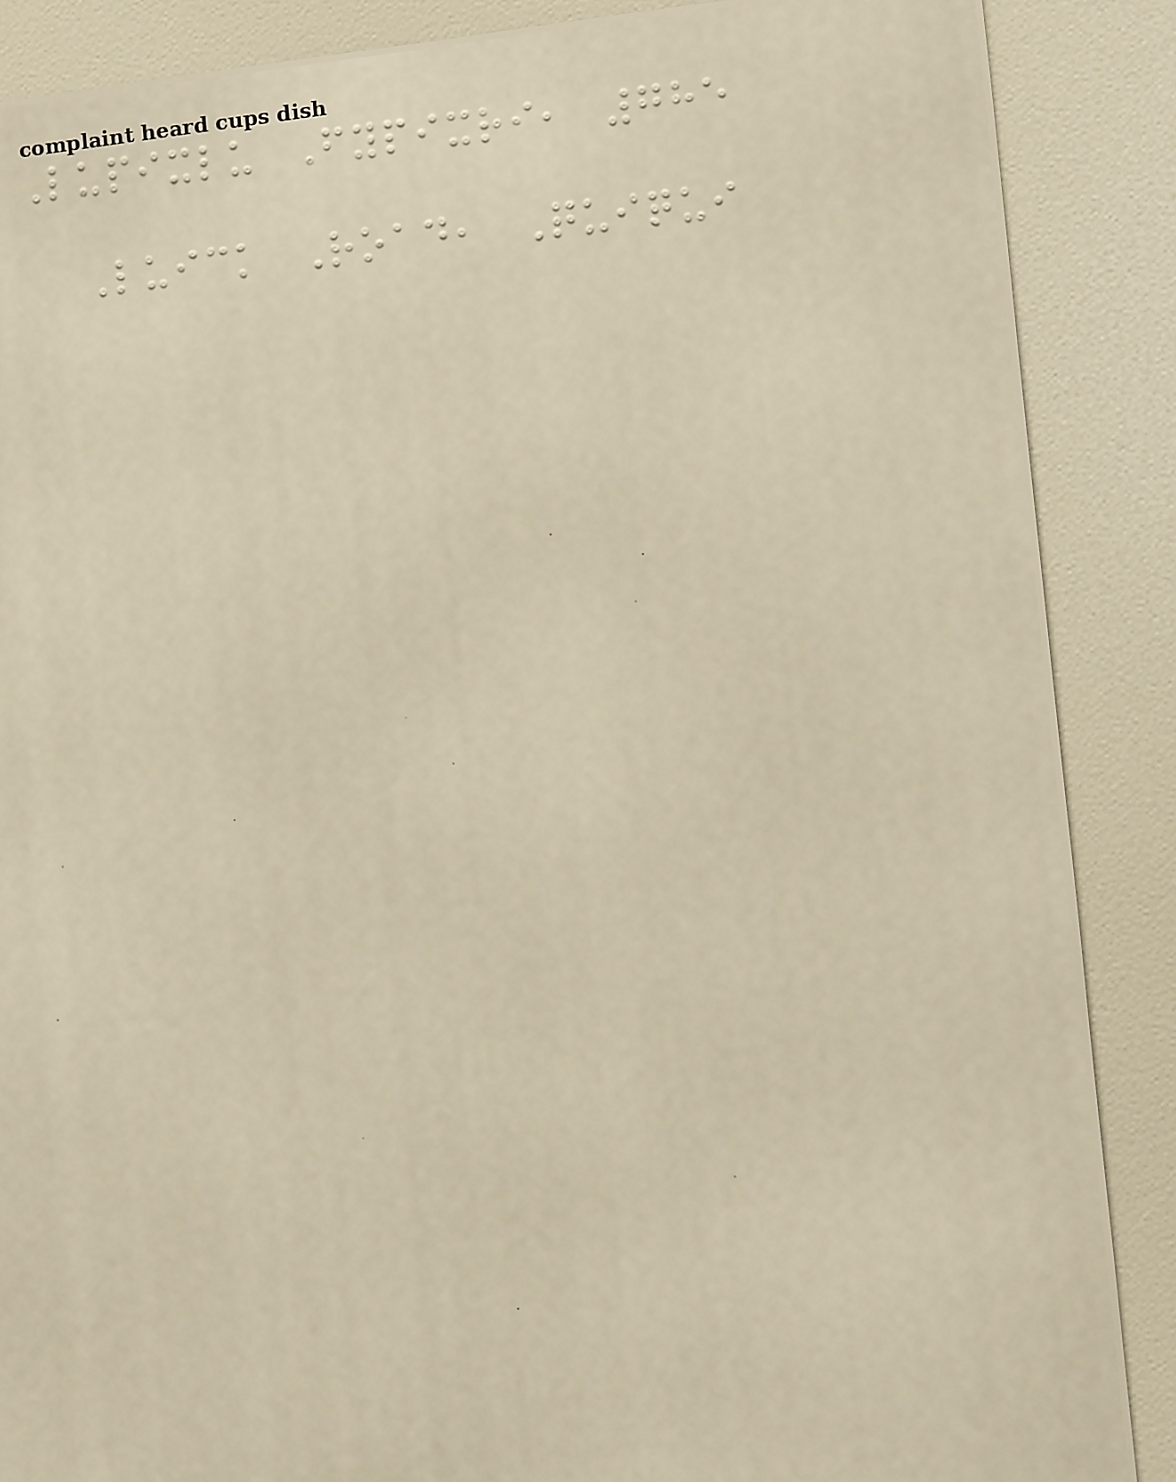Lupixlu Fypixri, 785
Luick Road, Quiqui
